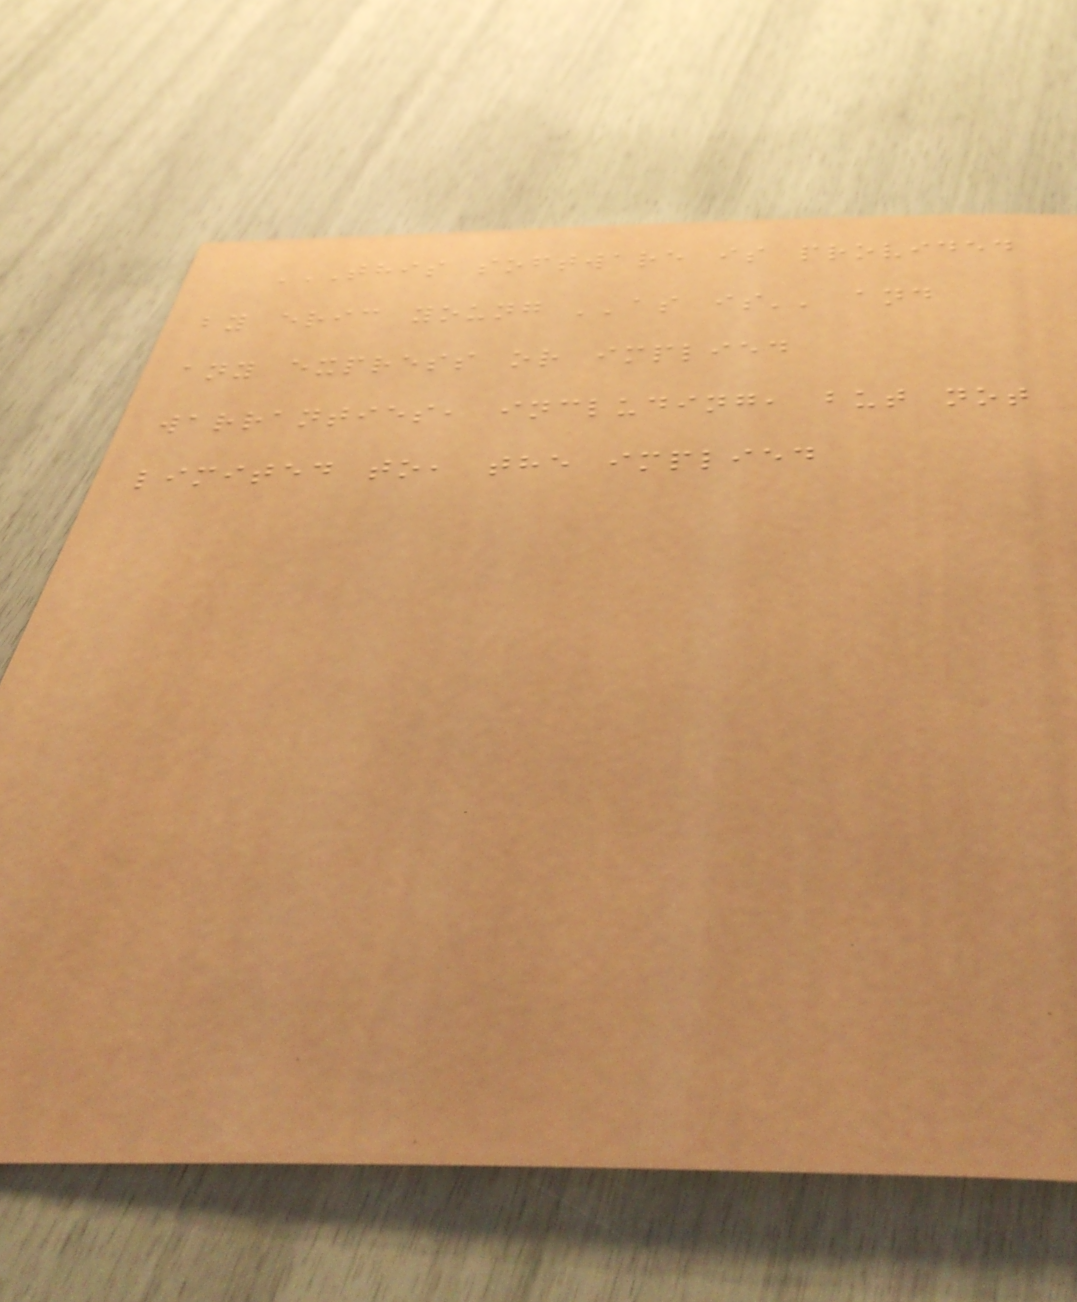THIS SOFTWARE IS PROVIDED
BY ERIC YOUNG ''AS IS'' AND
ANY EXPRESS OR IMPLIED
WARRANTIES, INCLUDING, BUT NOT
LIMITED TO, THE IMPLIED
